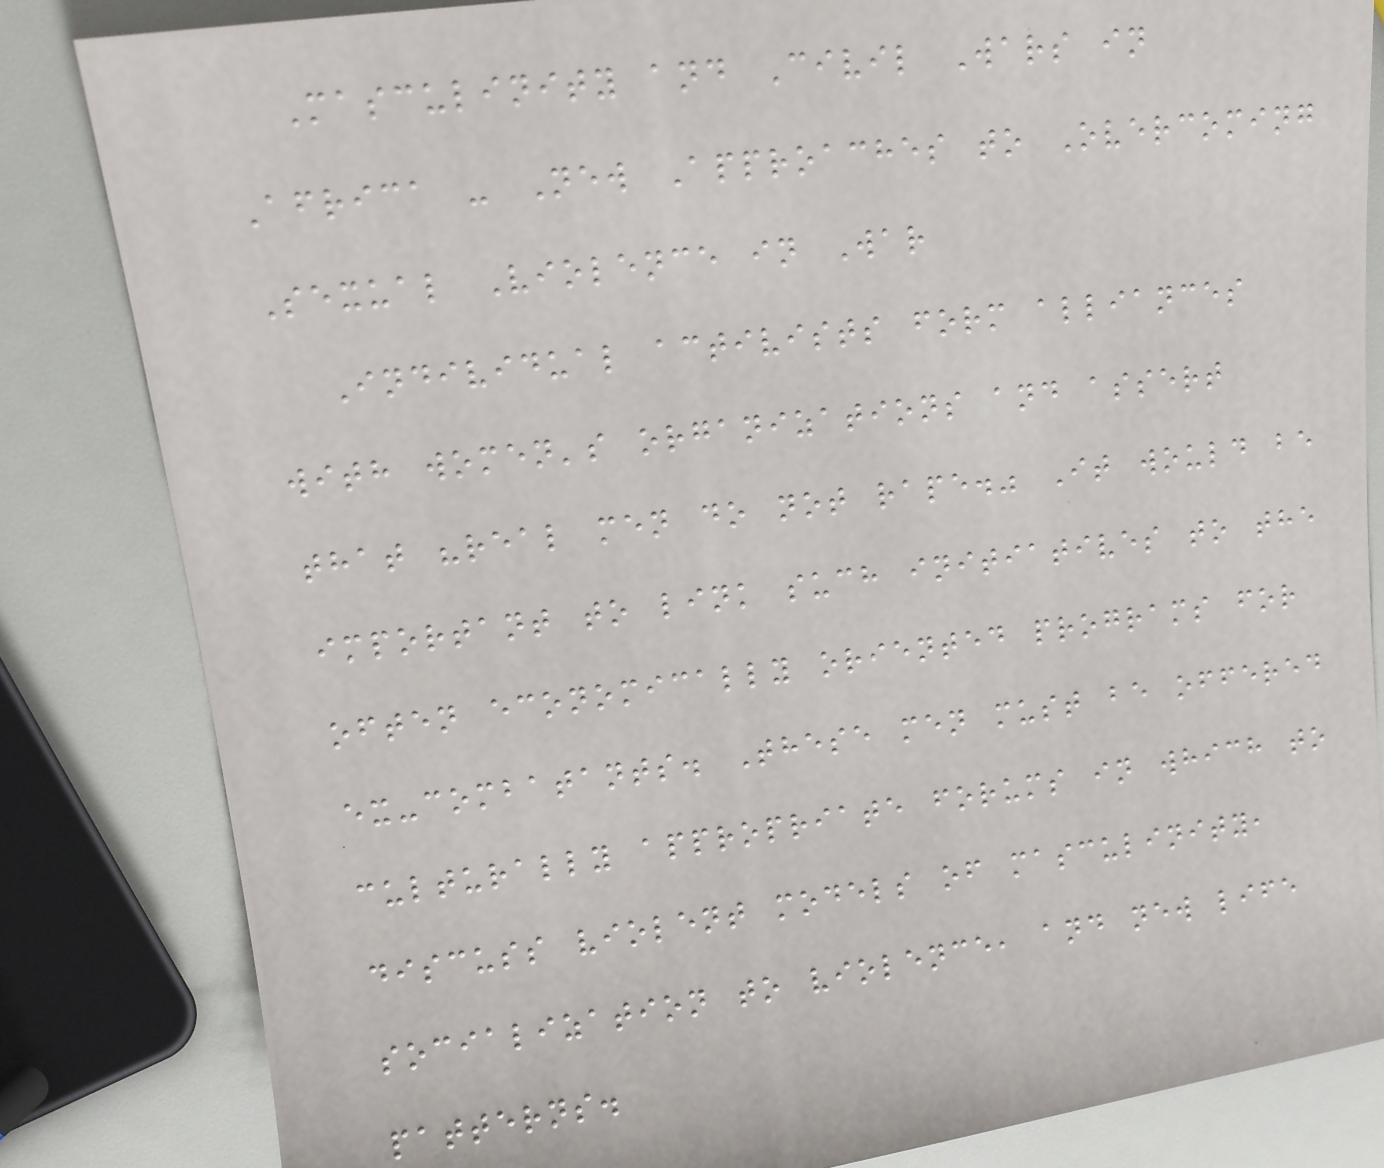Masculinity and Civil Wars in
Africa - New Approaches to Overcoming
Sexual Violence in War
Individual activists form alliances
with women's organizations and assert
that "real men do not rape." It would be
important to link such initiatives to the
often economically oriented programs for
ex-combatants. These men must be offered
culturally appropriate forums in which to
discuss violent models of masculinity,
socialization to violence, and new life
patterns.
